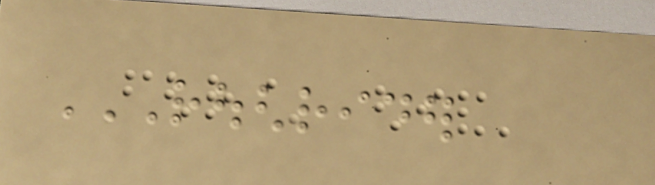ROUGHRIDER
